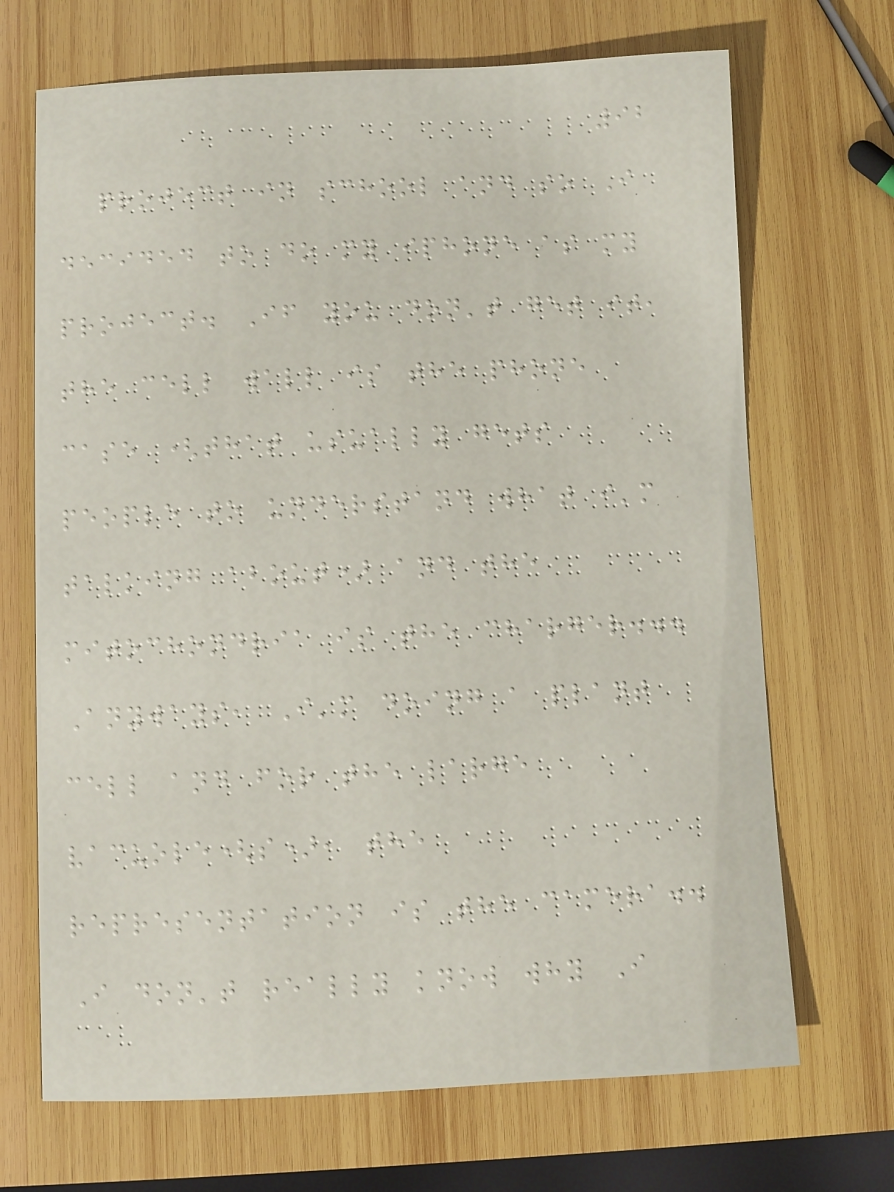92
project in school and so I
decided to do my iphone as my
project. If you don't get it,
the cell wall is the phone
case (that usually gets
people to understand what i'm
talking about) and the
mitochondria is the charger...
Anyways, I'm doing a plant
cell and for the large
vacuole(s), the
representation is the camera..
I don't really know why I
